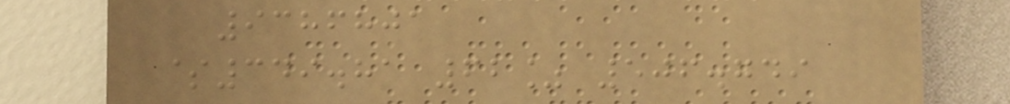9386801
$349.81 62% 506.749
